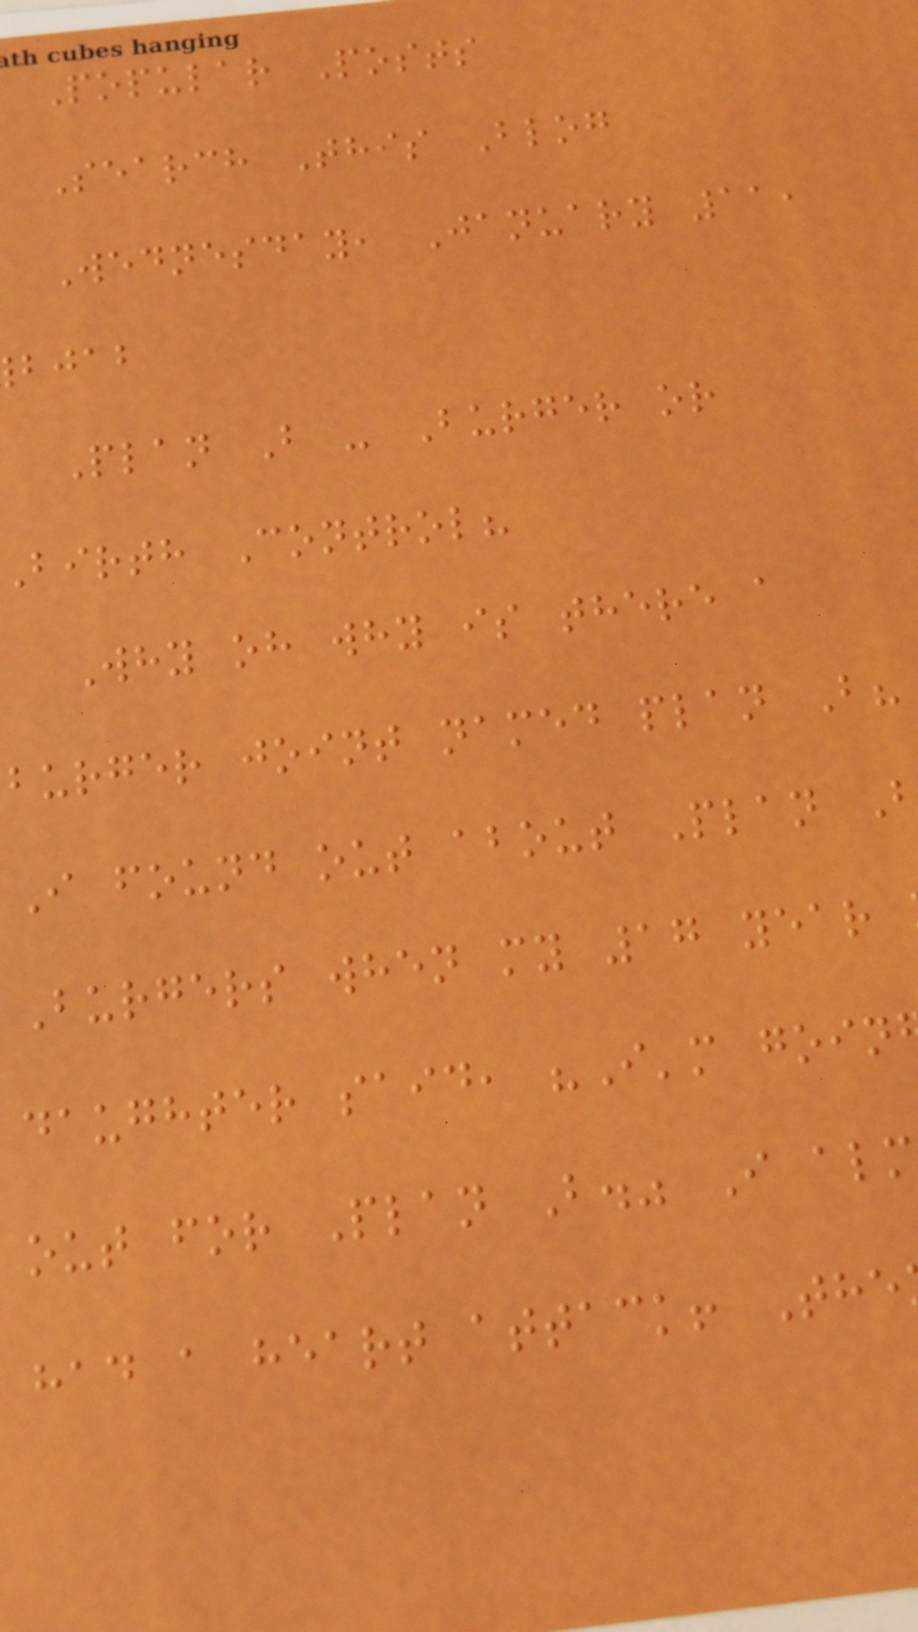Popular Posts
Search This Blog
Wednesday, January 11,
bjab
Plan B - Burger or
birth Control?
Why oh why is there a
burger joint named plan B?
I found out about Plan
Burgers when my 17 year
daughter said, "I'm goin
out for Plan B." I alm
had a heart attack! The
